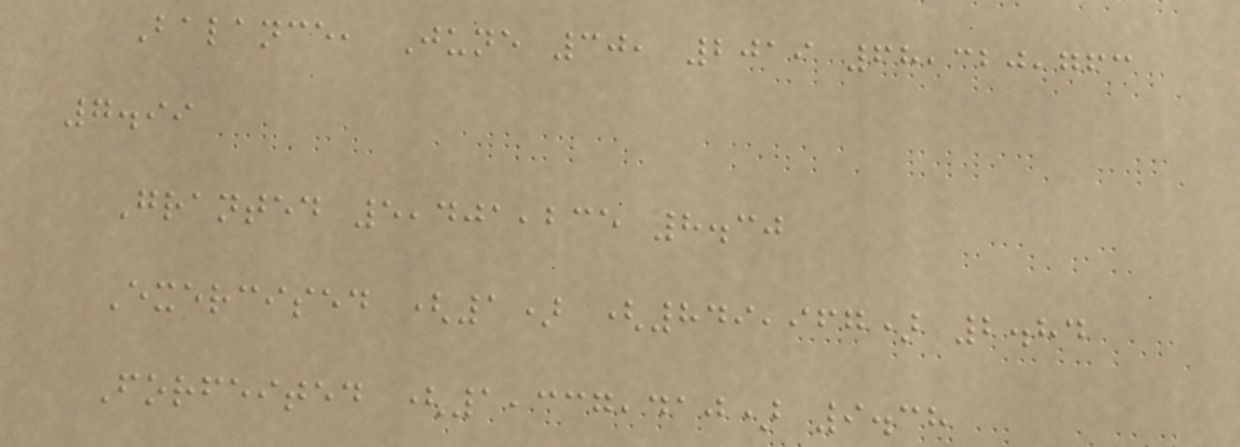Balance, June 30, 2019 68,320,763
7.99
Granted 5,401,235 8.30
Exercised (1) (849,967) 2.84
Forfeited (1,337,410) 9.38
